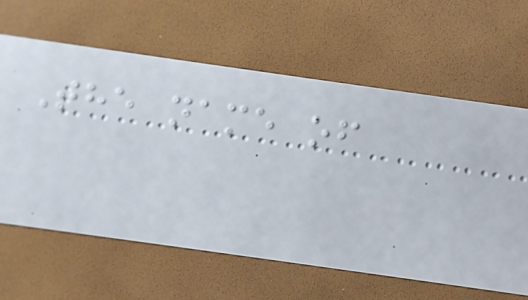The name of
